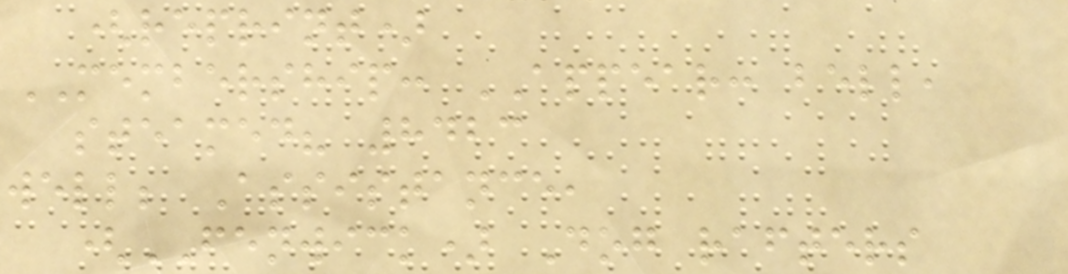(reprint)
MEMBERSHIP: APPEAR: bell,
steamed? 8423
well; Assistance,
(FENWICK) Dog rafters
